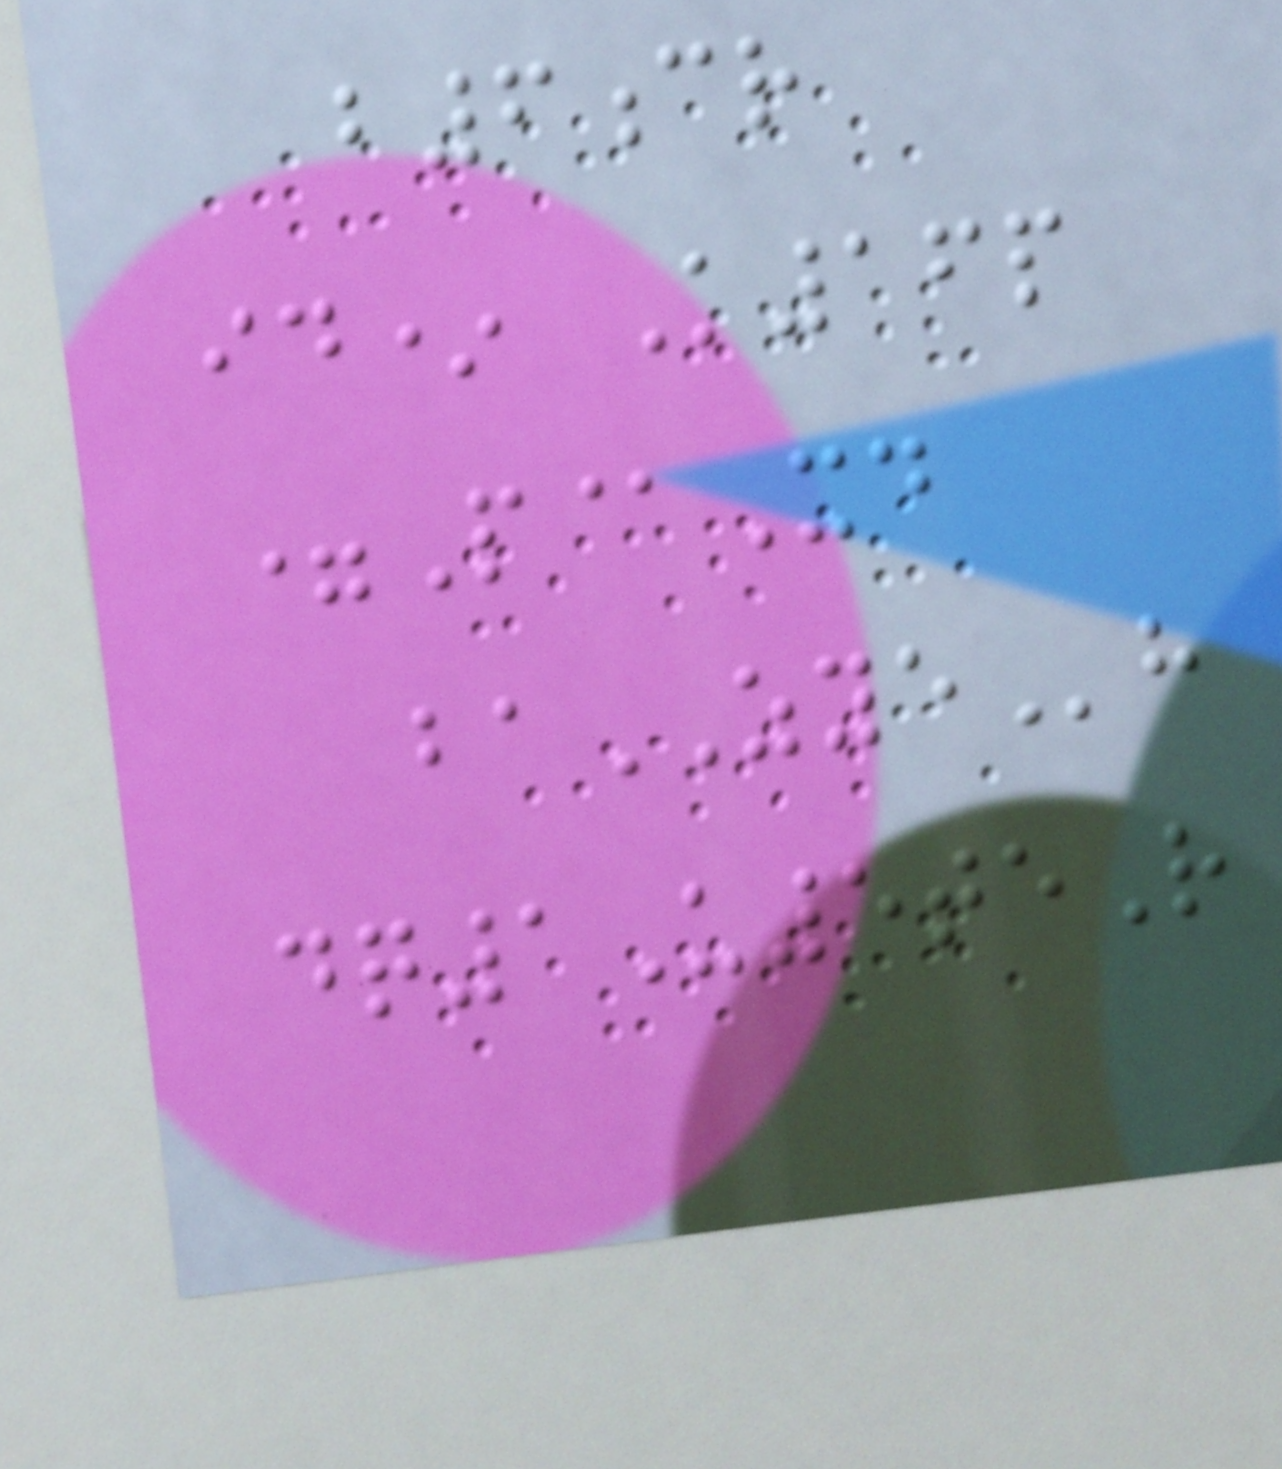b6cr
id* K16p
=P@Xd
baZYEh
dq1U5teR
